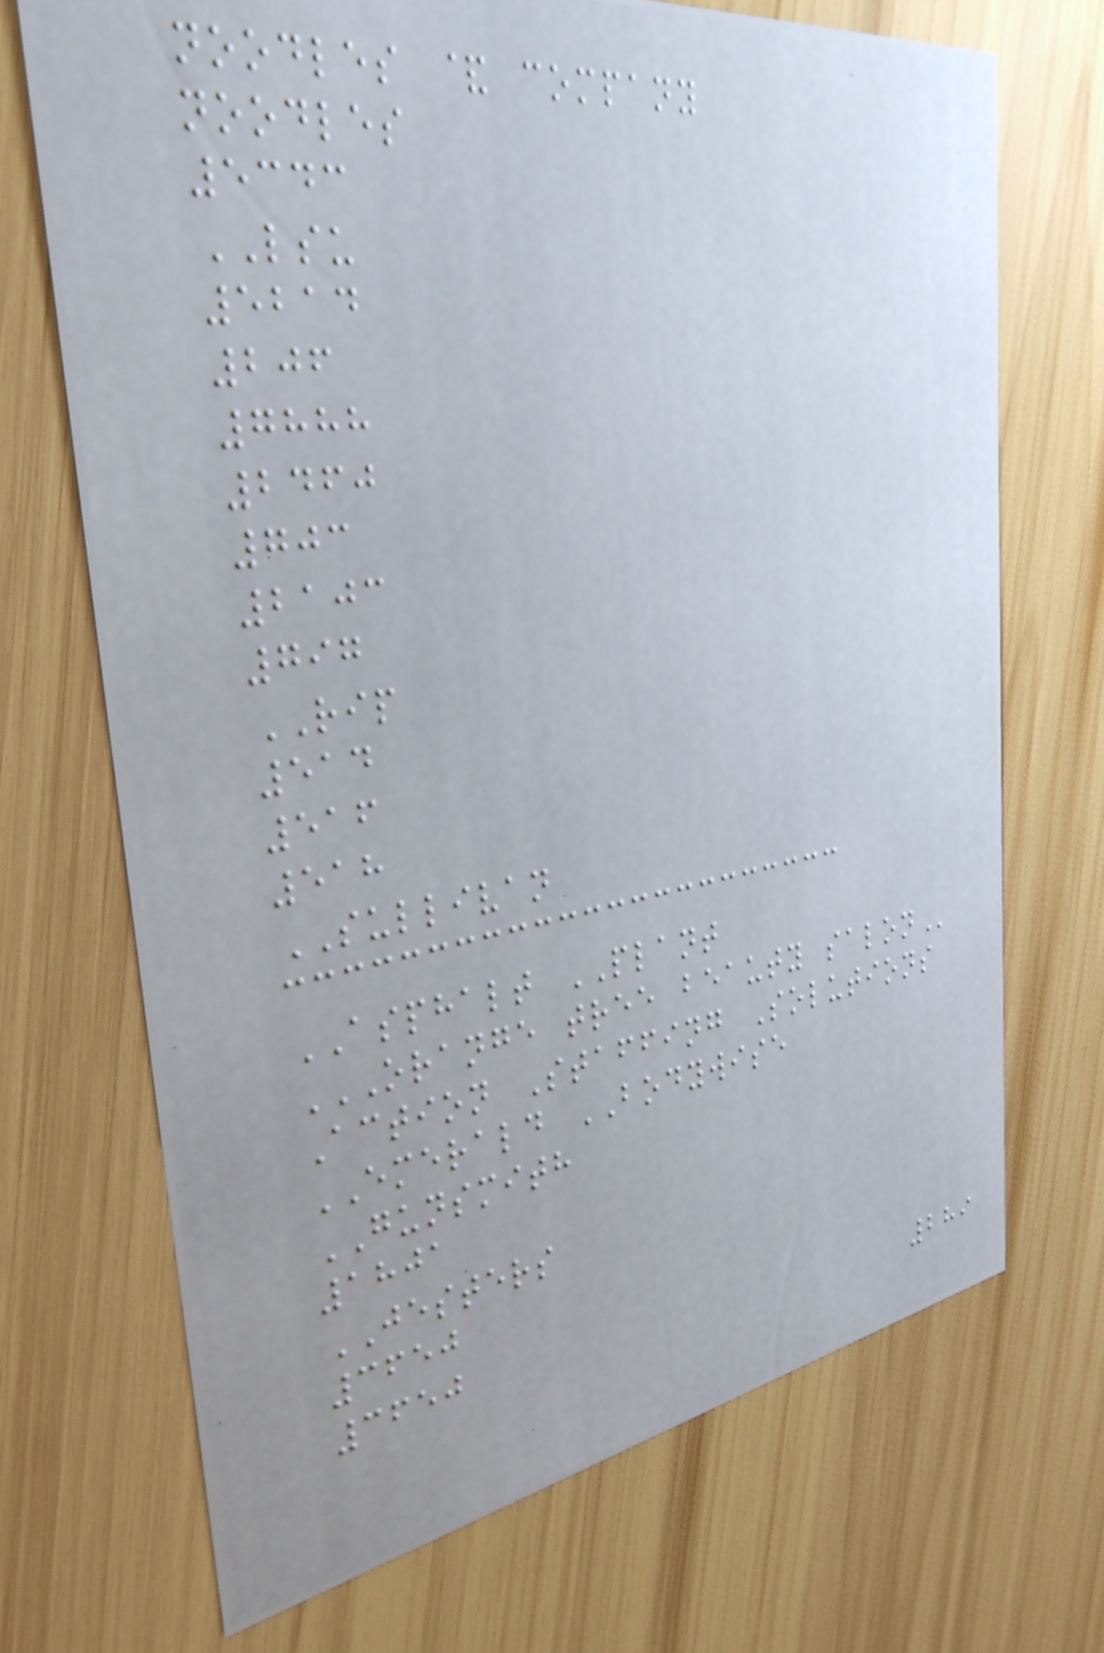noodles & company
noodles
5343
LSU
5214
206
7888
2460
703
2103
797
RIP
514
516
518
SULLIVAN
ASPHALT PLANT
ORANGE TREE BEAUTY SALON
Action Staffing Solutions
EMERALD BODYWISE
GUNSMITH
1801
JESTERS
3650
3650
289
